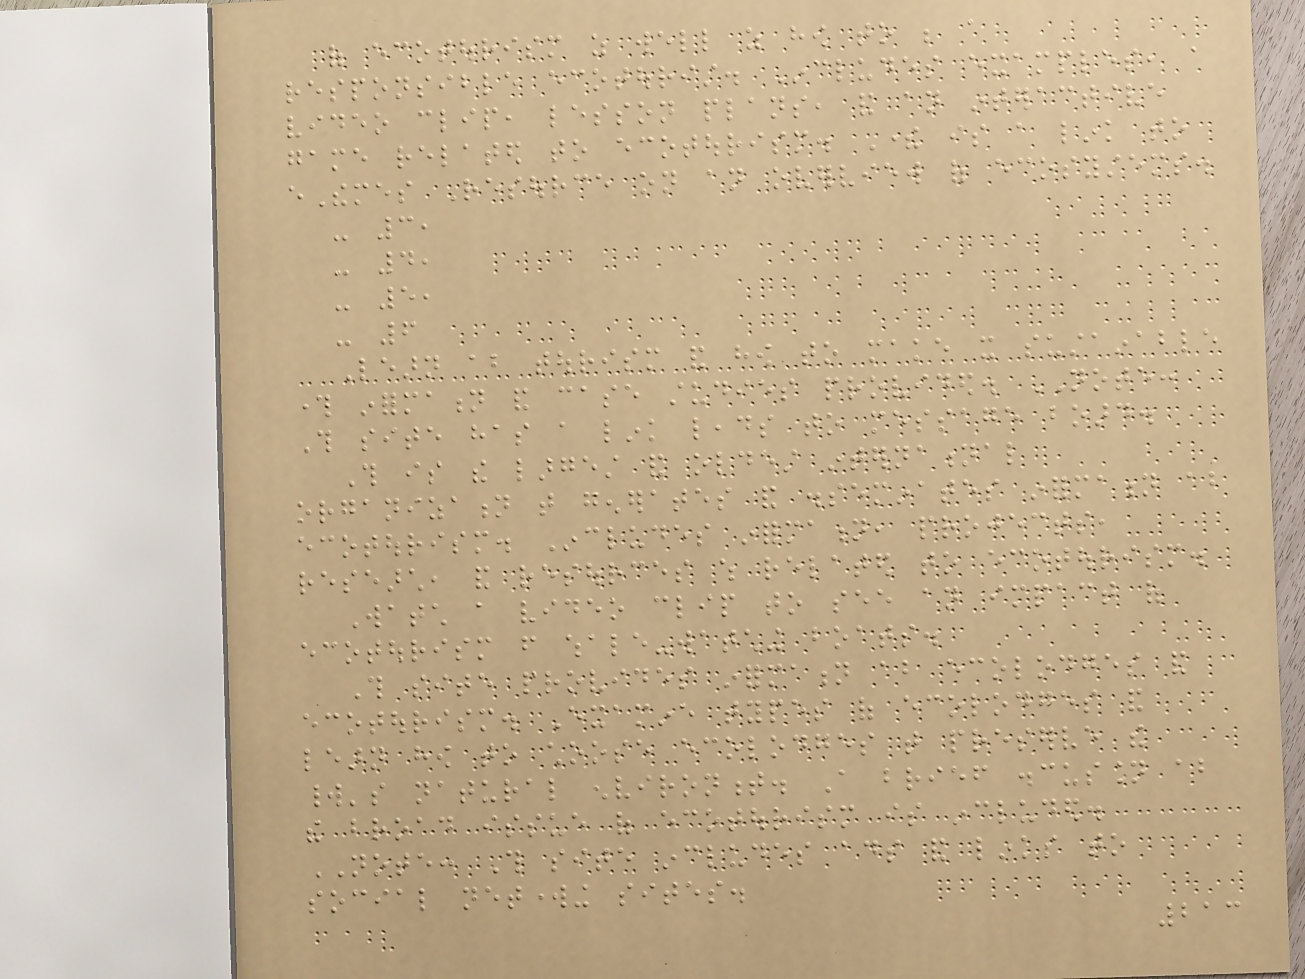of ecotourism as well as how to be a
responsible ecotourist. Includes examples, a
video clip, lesson plans, and an interactive
game related to ecotourism. There is a link to
eThemes Resource on an overview of ecosystems.
- 3,
- 4,
- 5,
- 6
Learn about tourism and how to make it sustainable
through information and case studies provided. NOTE:
This site has a link leads to message board.
This is the largest and oldest international
organization that generates and disseminates information about
ecotourism. Includes information, projects,
research, and resources which related to ecotourism.
Watch a video clip to see an impact of
ecotourism from whale-watching boats.
This site provides information about ecolodges and
ecotourism. Examine types of ecolodges and
learn how to choose ecolodges that preserve the
world's natural environment. A brief discussion about
the broad issue of ecotourism is included.
NOTE: This site includes ads and links to
social networking sites.
213
